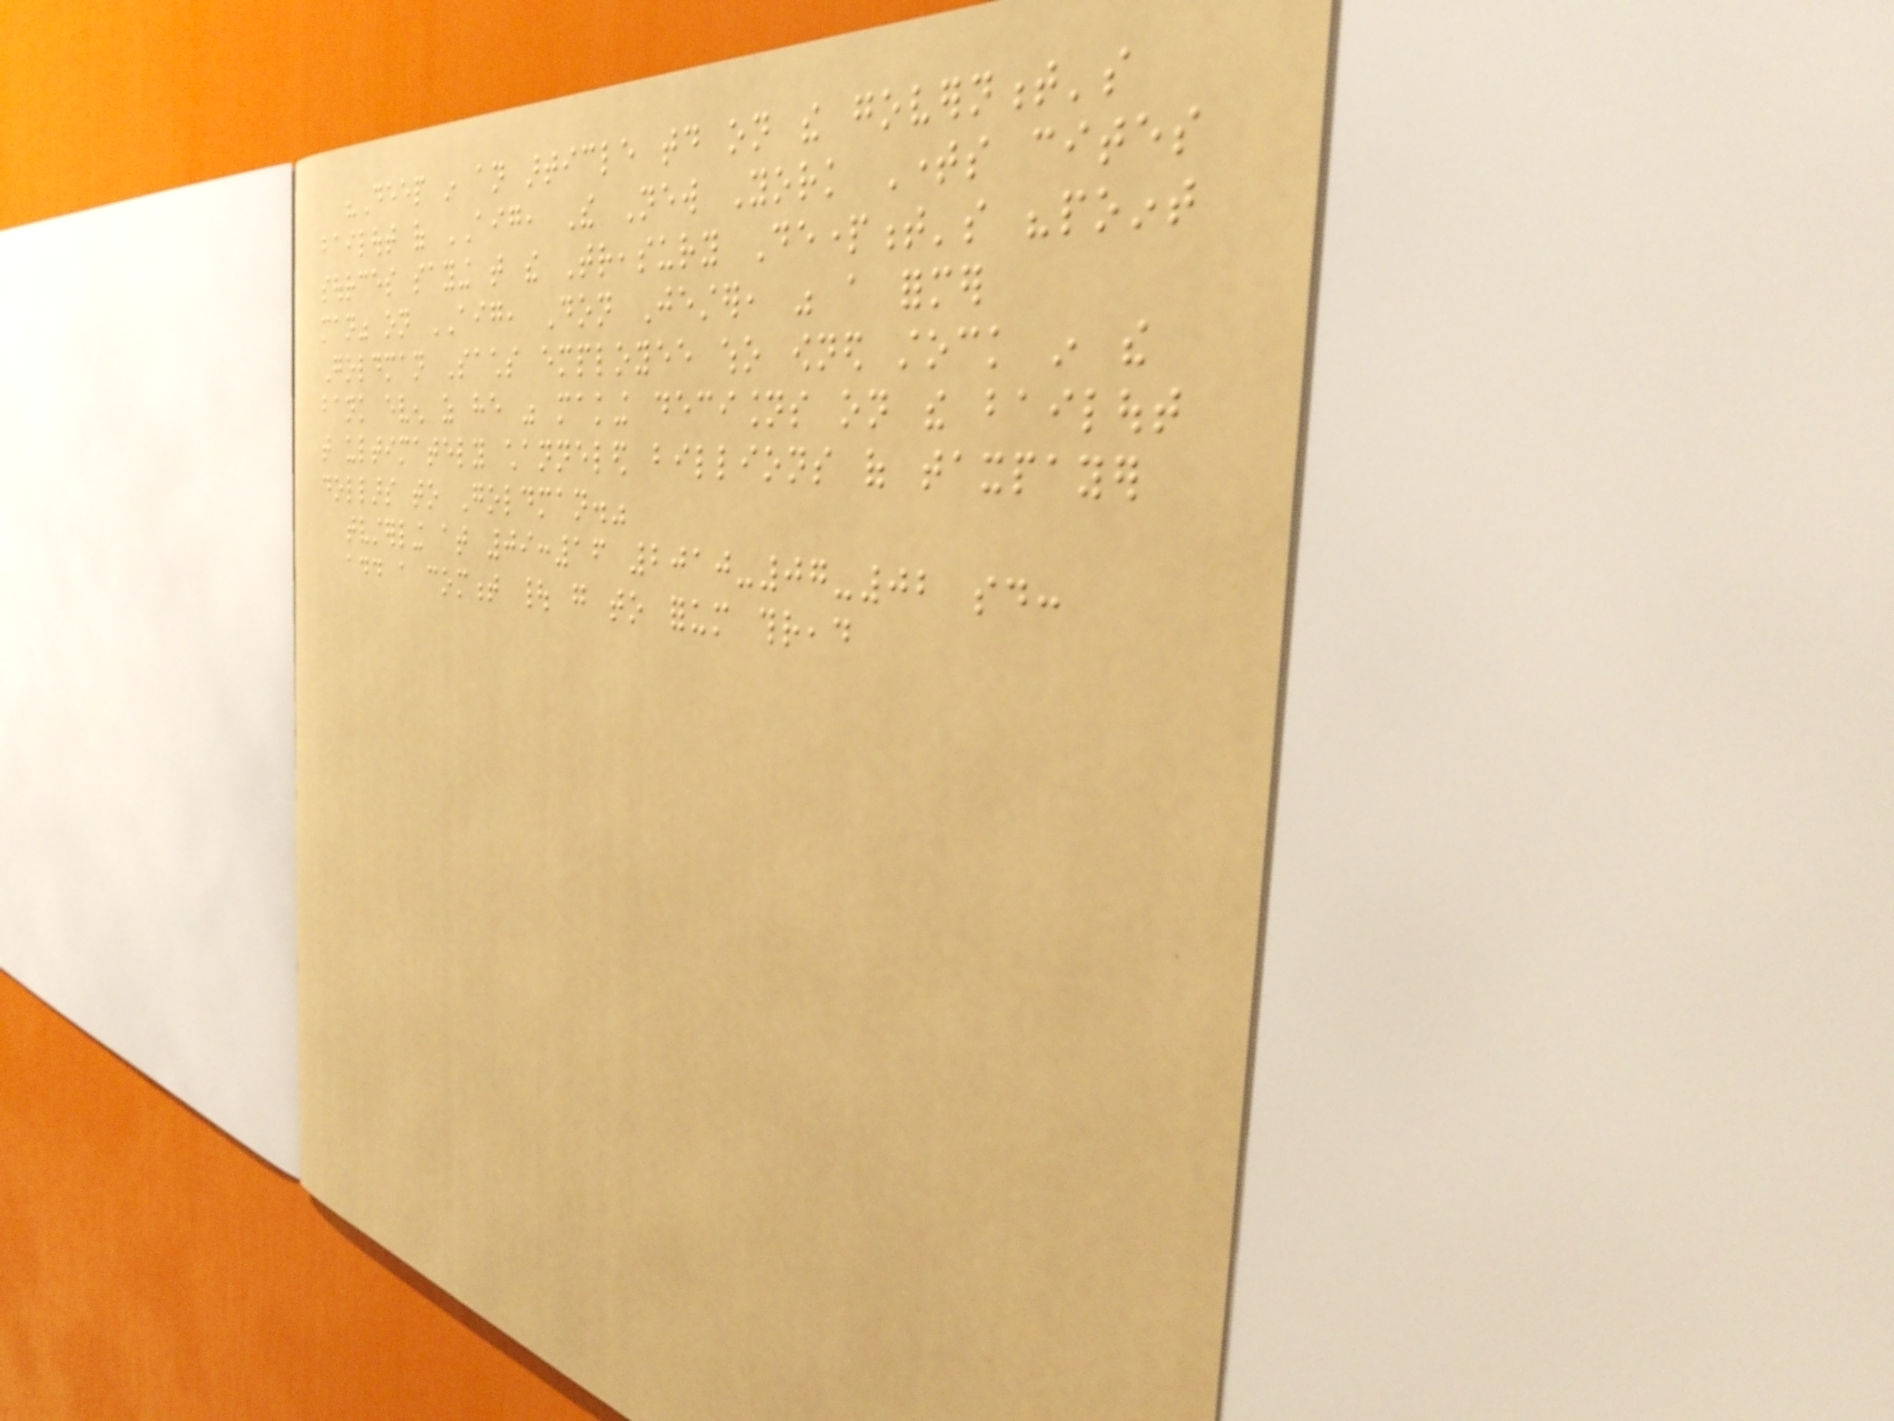"Deep in an article today on the government's
bailout of AIG, The New York Times cites
sources saying that the Treasury Department's "point
man" on AIG, Don Jester, was a former
Goldman Sachs employee who owned stock in the
bank even as he was making decisions on the bailout
that ultimately channeled billions of taxpayer
dollars to Goldman."
tvsterling at 09:16 2010-07-02 said:
add a comment | go to forum thread
